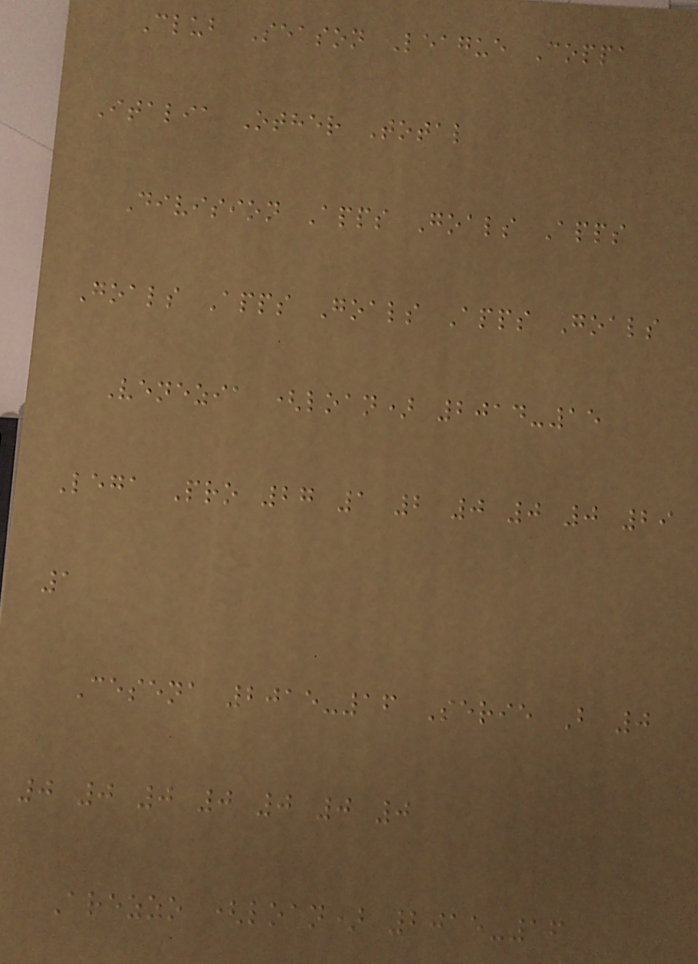Club Season League Coppa
Italia Other Total
Division Apps Goals Apps
Goals Apps Goals Apps Goals
Venezia (loan) 2014-15
Lega Pro 27 1 2 0 0 0 29
1
Cesena 2015-16 Serie B 0
0 0 0 0 0 0 0
Arezzo (loan) 2015-16
